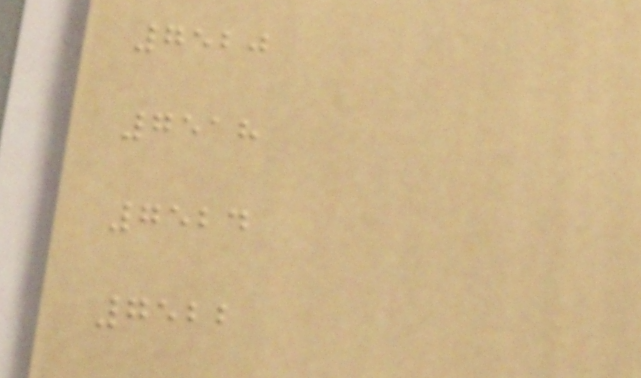7520
7518
7524
7522
